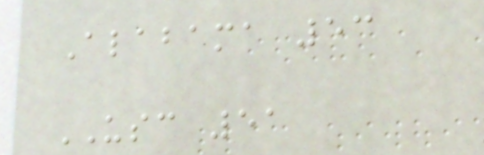Alabama 53
USC 51
